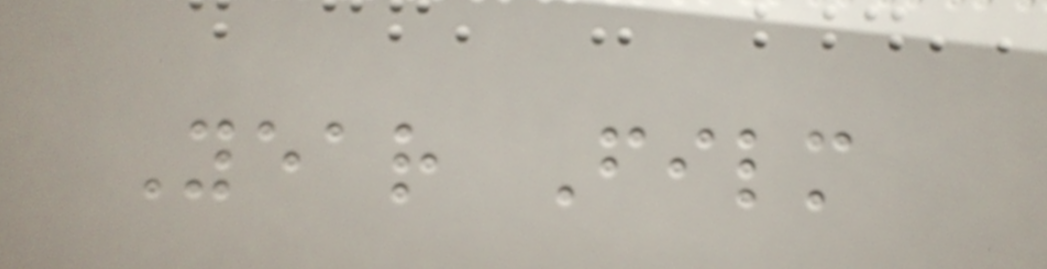Year Film
